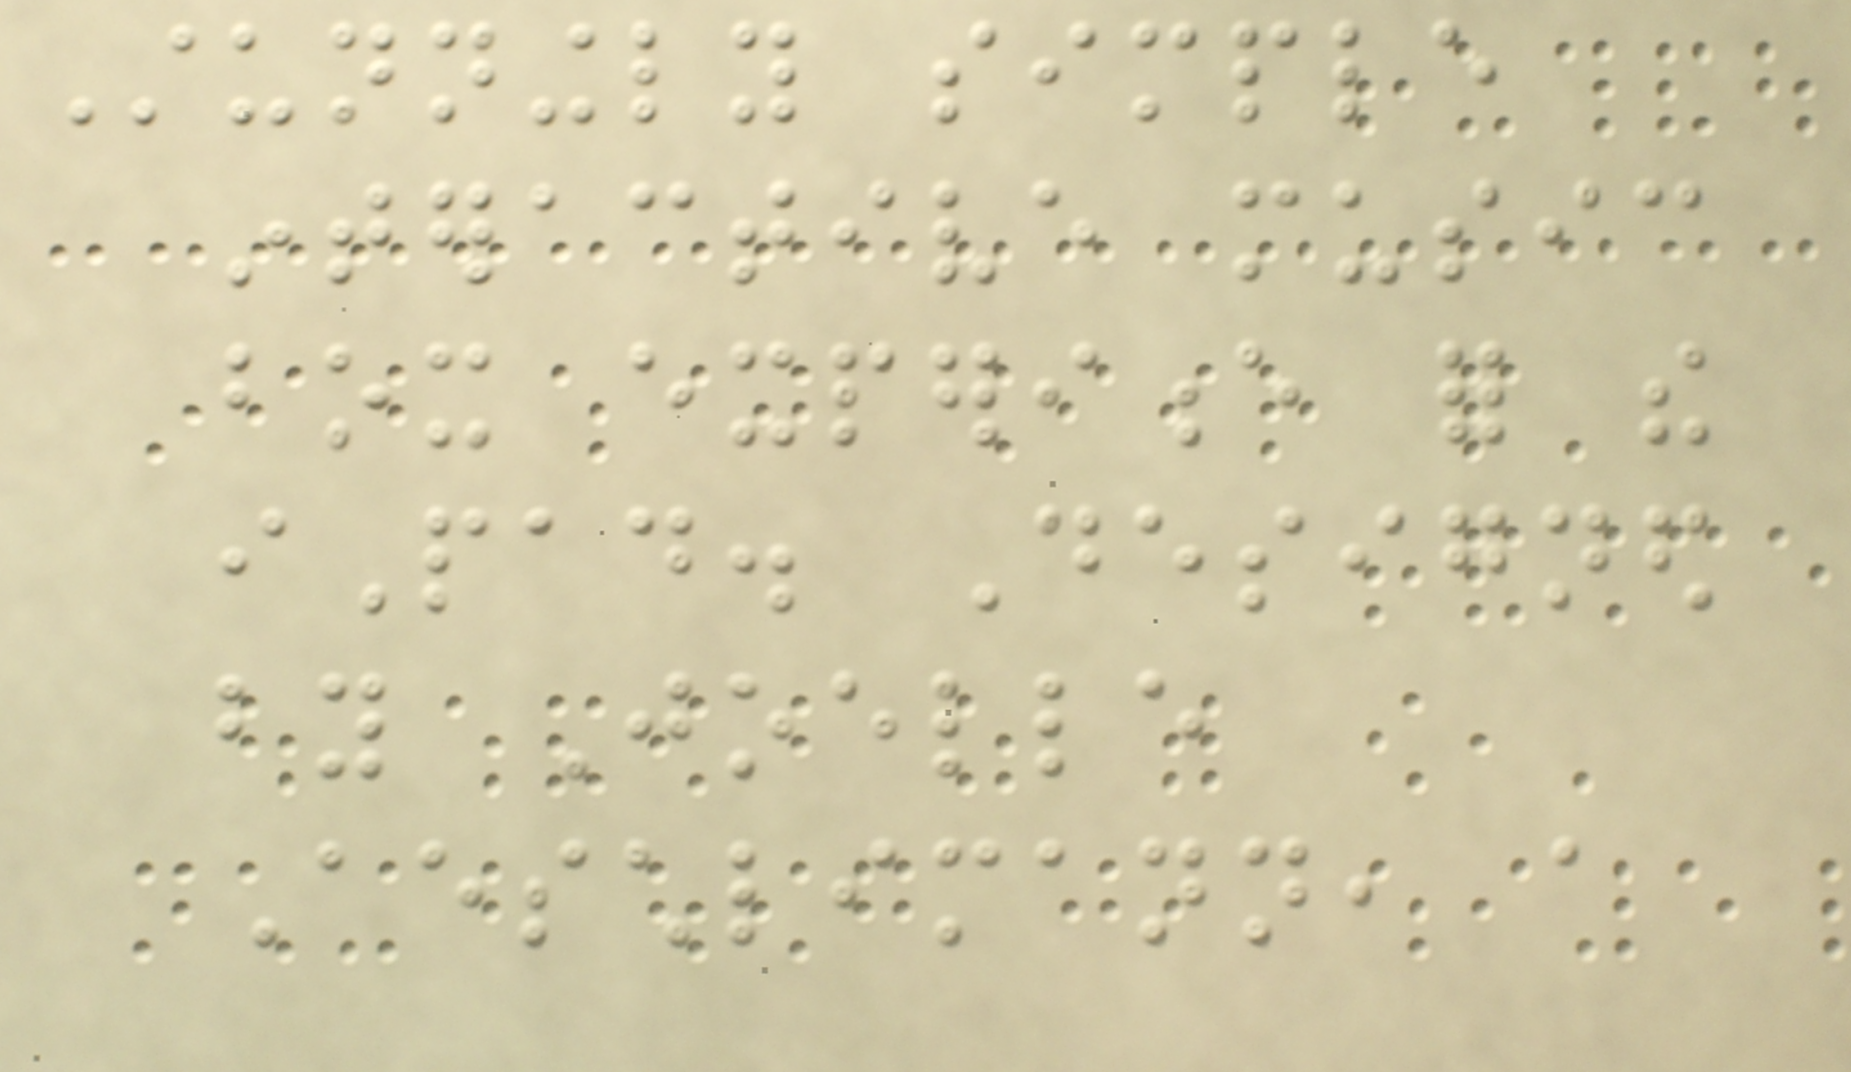Stunningly simple
interactive music
box experience for the
iPad. Designed
by Joelle
Aeschlimann, a
